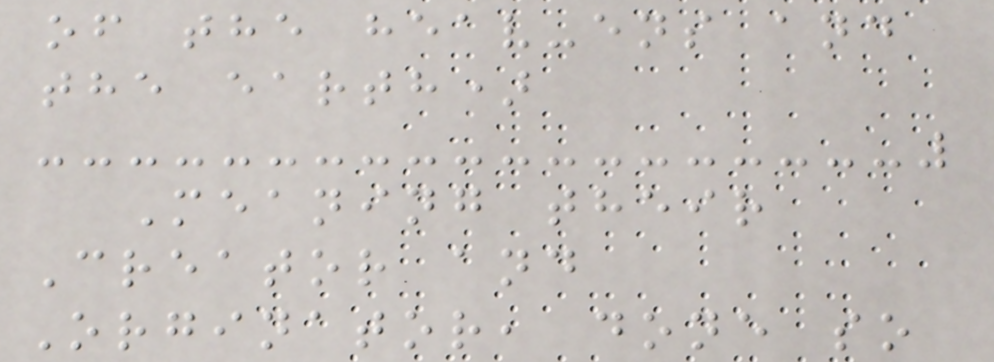of the heav-ens and
the earth)
Meaning their
Creator and
Orginator, done so
